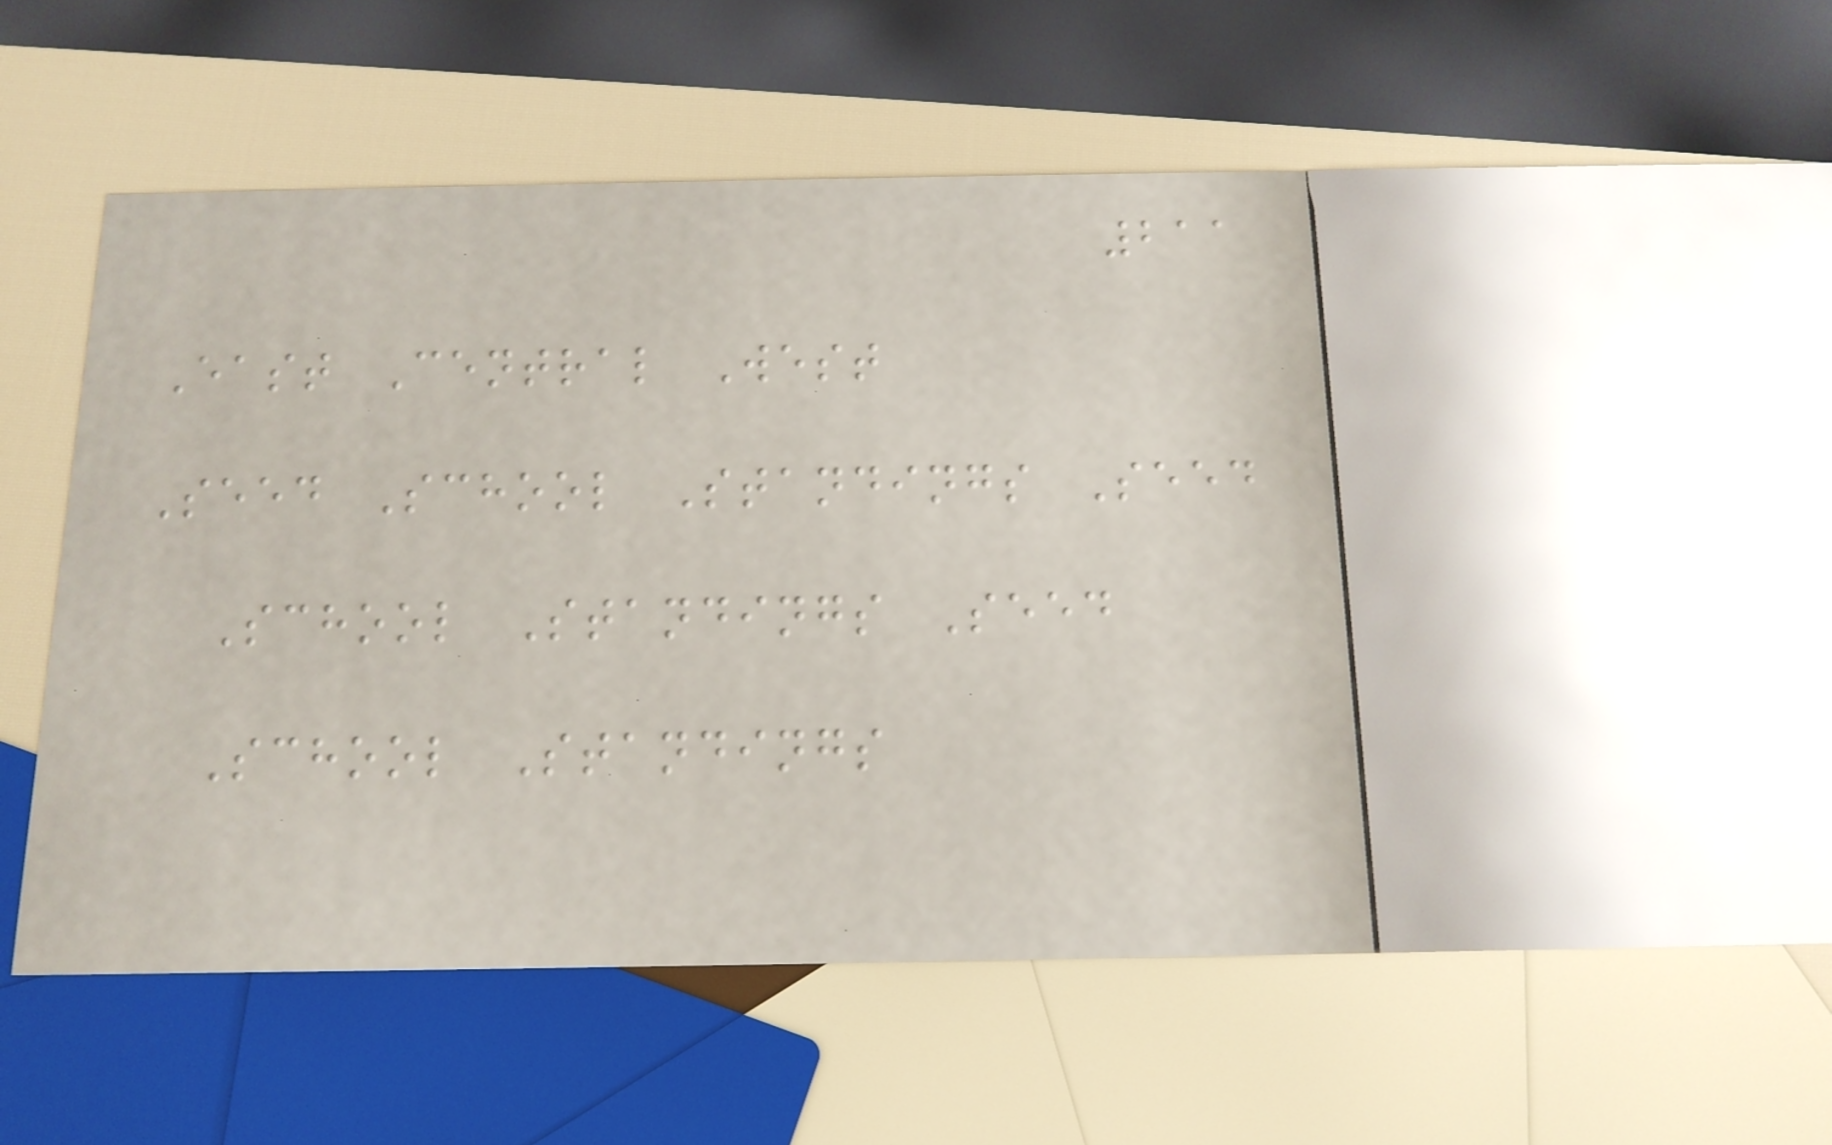211
East Central West
Seed School Standings Seed
School Standings Seed
School Standings
